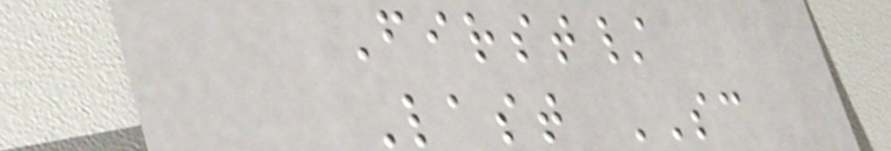First/
Last SC
